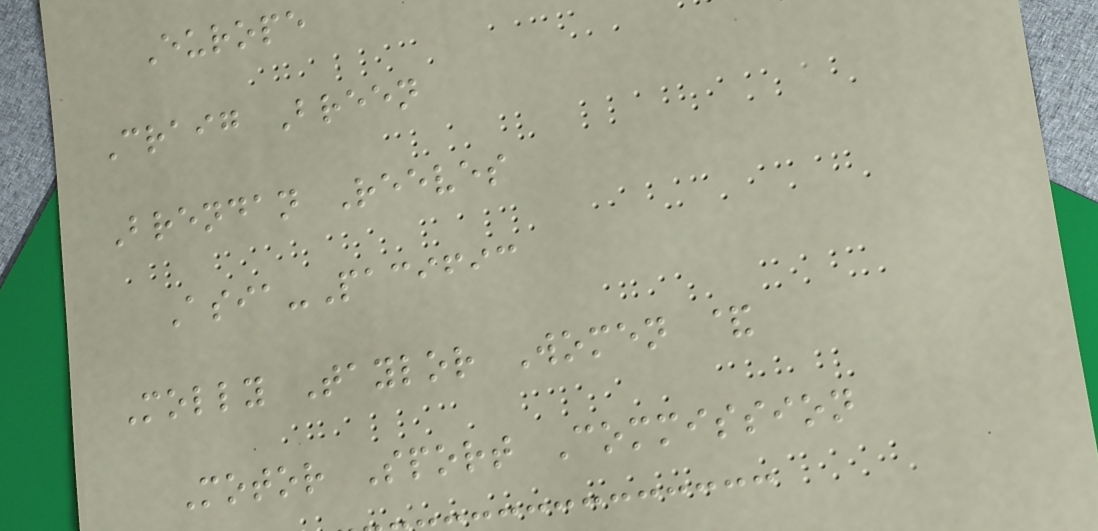Europe
Craig Breen
Brendan Reeves
Asia-Pacific
Molly Taylor Women &
Motor Sport Commission
